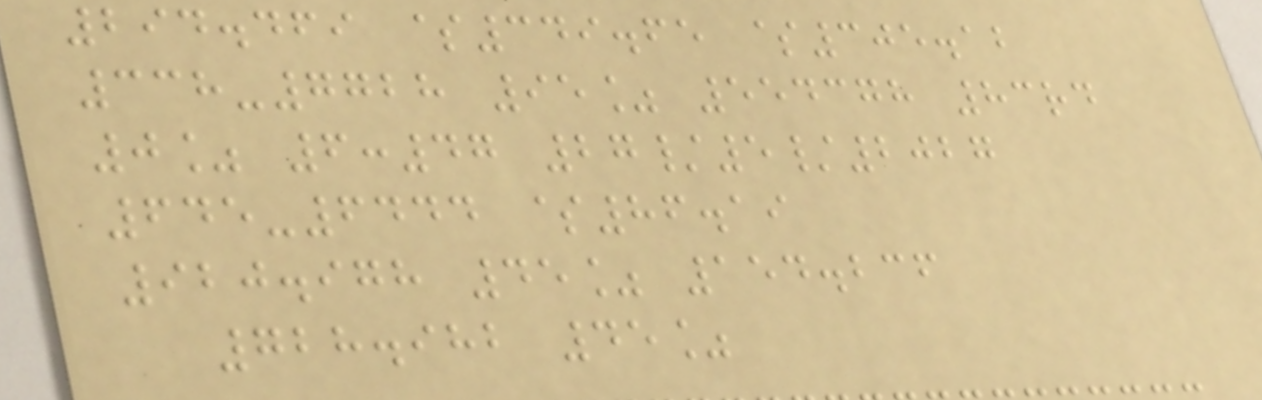294.469 $349.65 $305.12
338-7728 95% 554378 83rd
0% 6:47 27/5/2027
645-6444 $86.19
920.978 45% 154.236
728.982 45%
